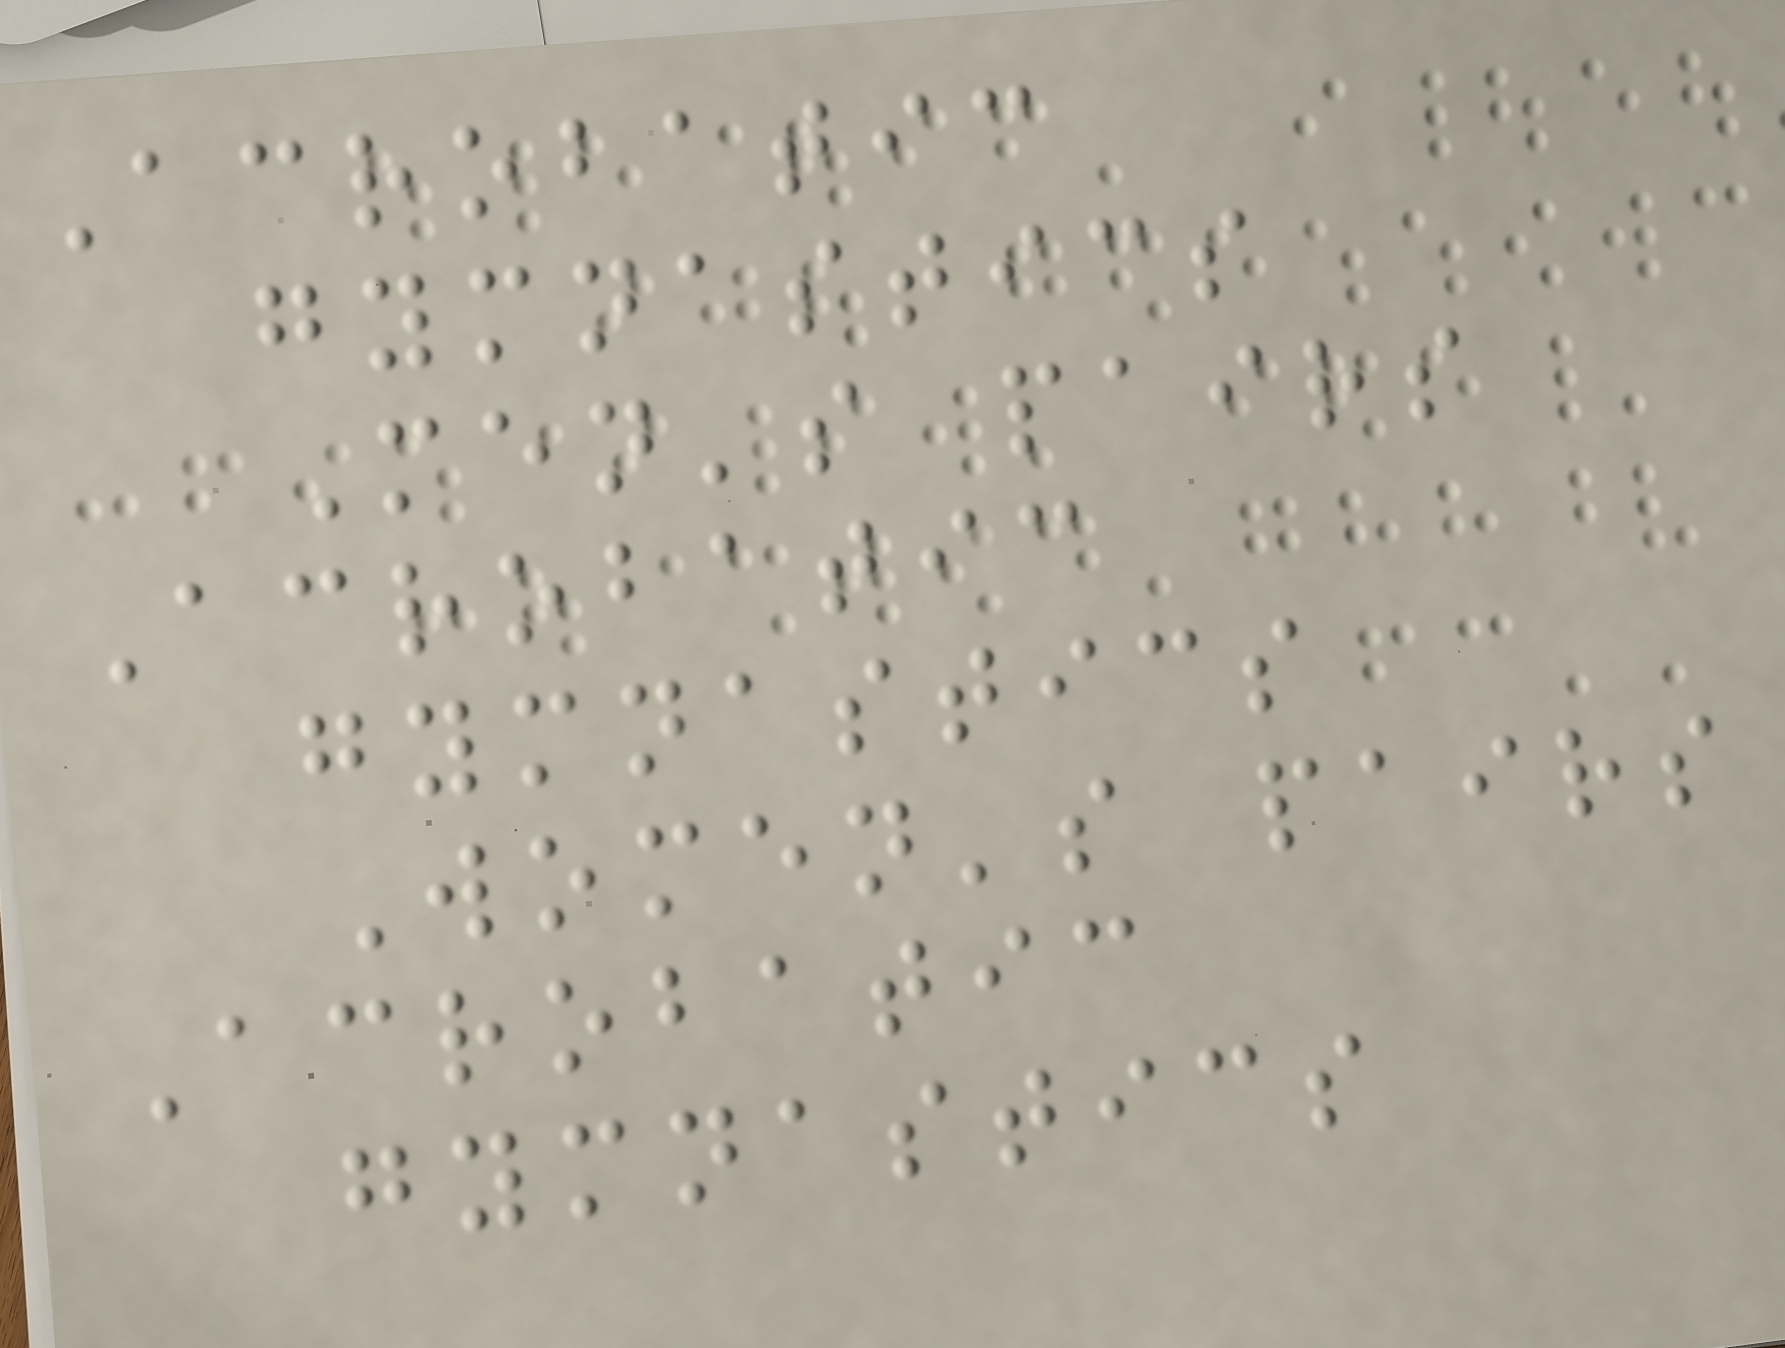Acrobatic
gymnastics
Men's pairs
Acrobatic
gymnastics
Women's pairs
Acrobatic
gymnastics
